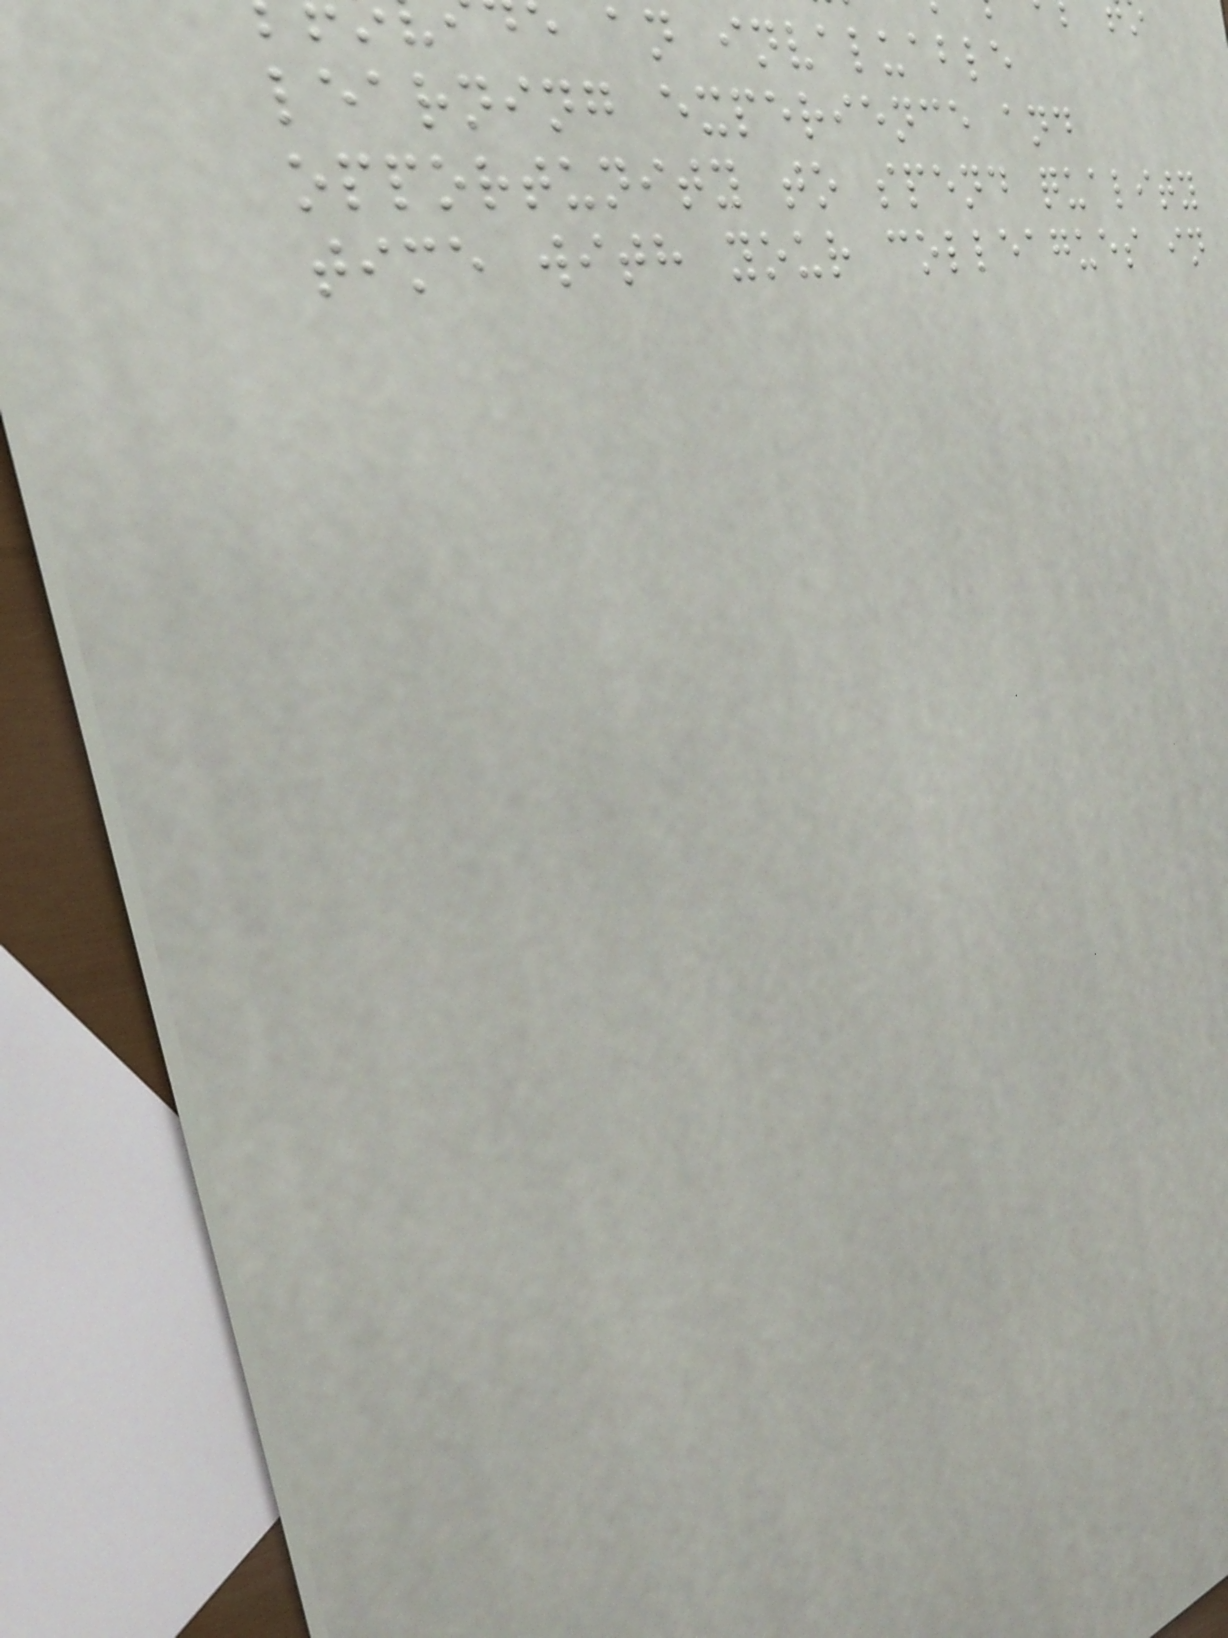an invaluable
learning experience and
opportunity to spend quality
time with your colleagues in
